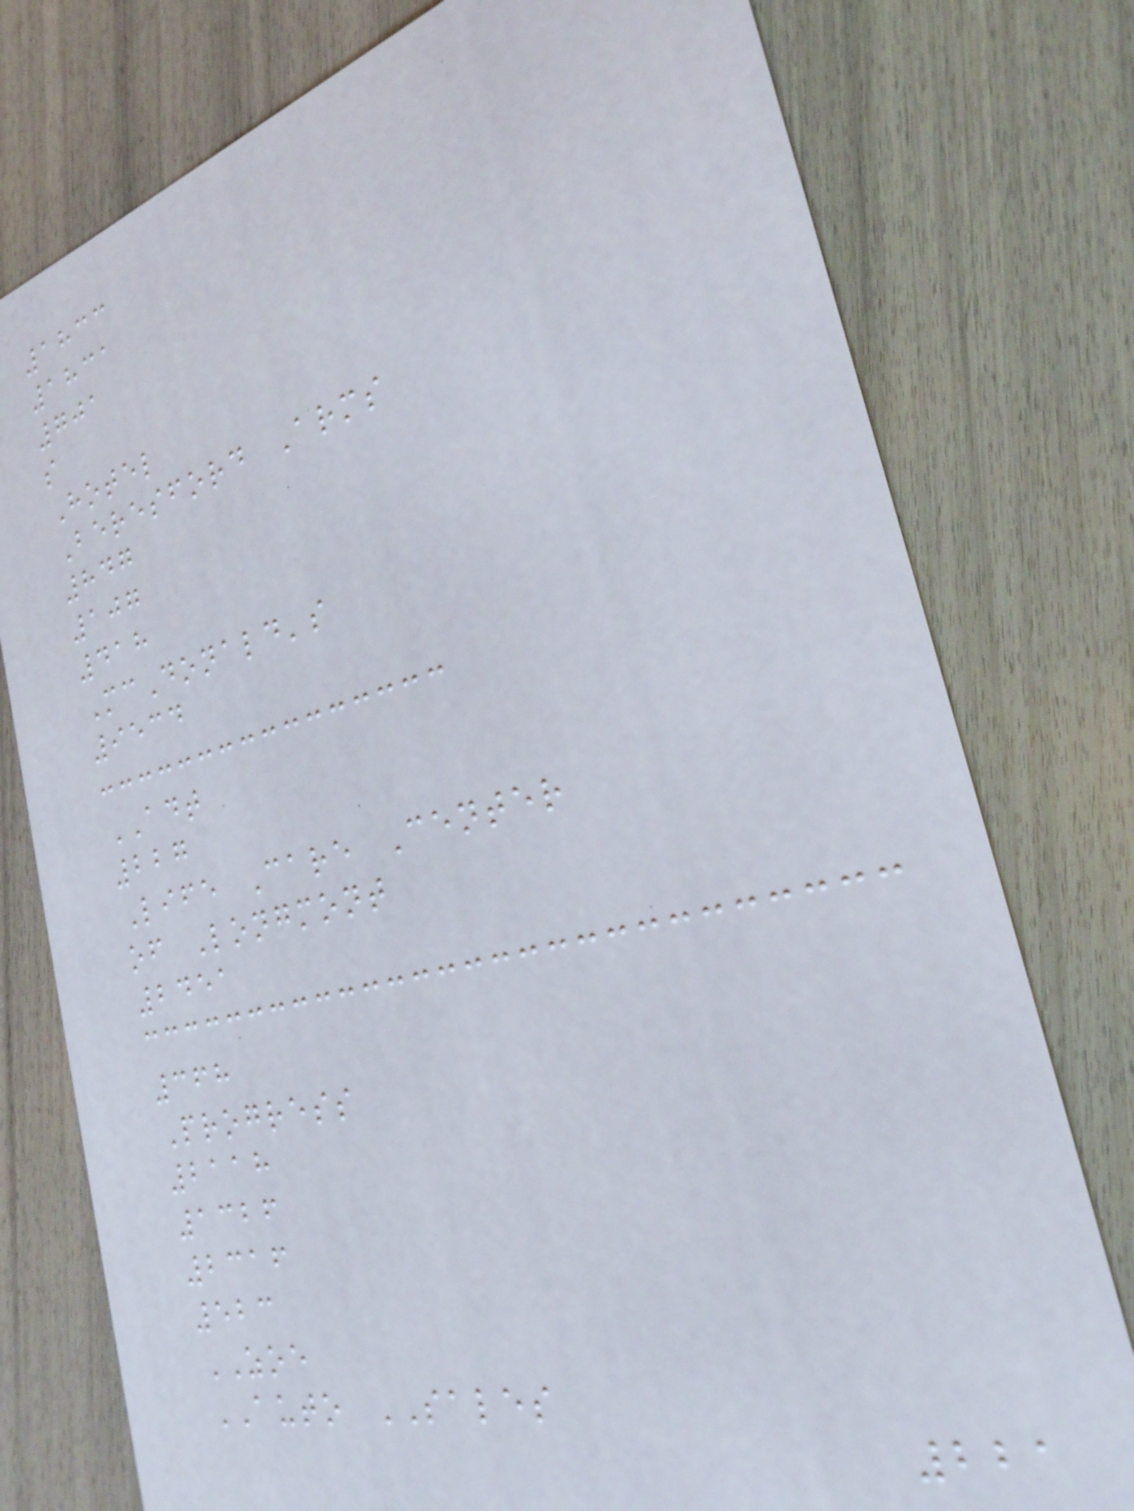1833
1831
701
s
Hotel
Beresford Arms
847
107
418
McDonald's
9534
ADT
227
Life Care Center
of Longmont
2451
368
Progress
2118
1326
2316
523
ZOE
AUTO SALES
221
